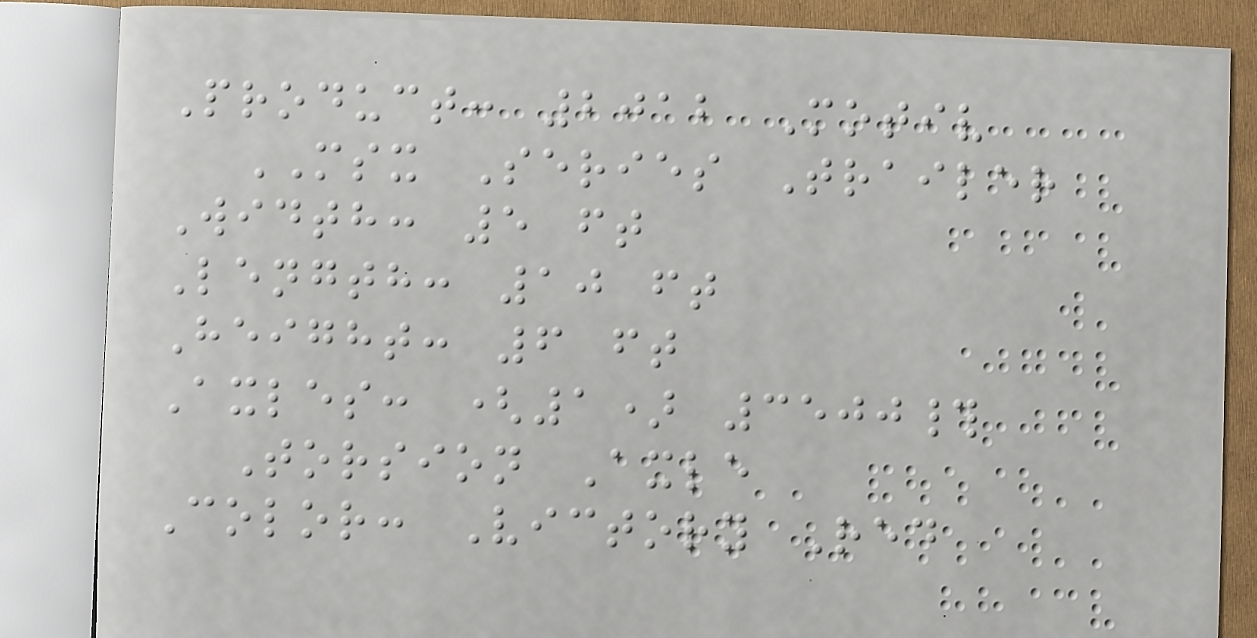Product: 2012 Motiv
MSX Series Trailer
Width: 5 ft
Length: 10 ft
Height: 6 ft
Axles: (1) 3500#
Torsion Axle
Color: Victory Red
